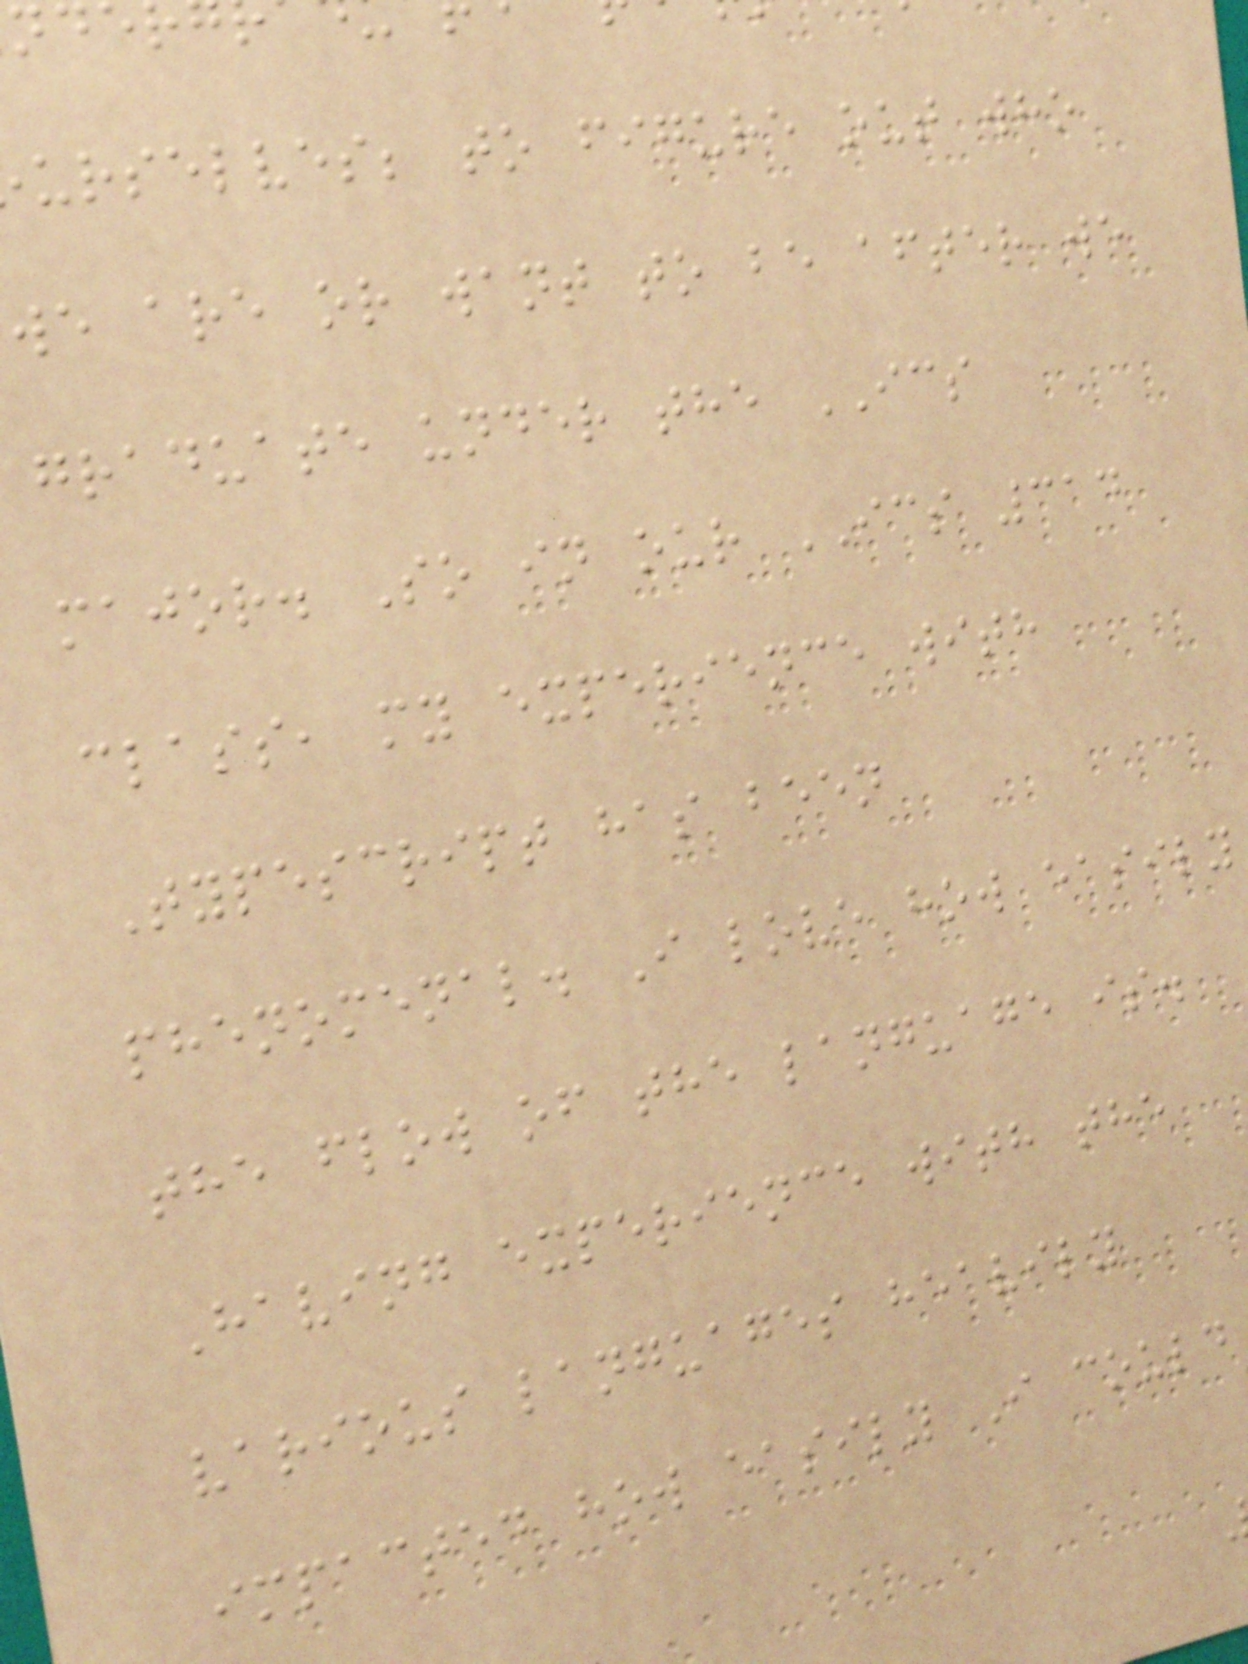urselves; to figure out who
we are or want to be after we
graduate under the ICS
major. So in our ICS 314
class, my experience with
Typescript has been
phenomenal. I love how easily
the flow of the language is.
Having experience with the
various languages heavily
impacted how easily I could
